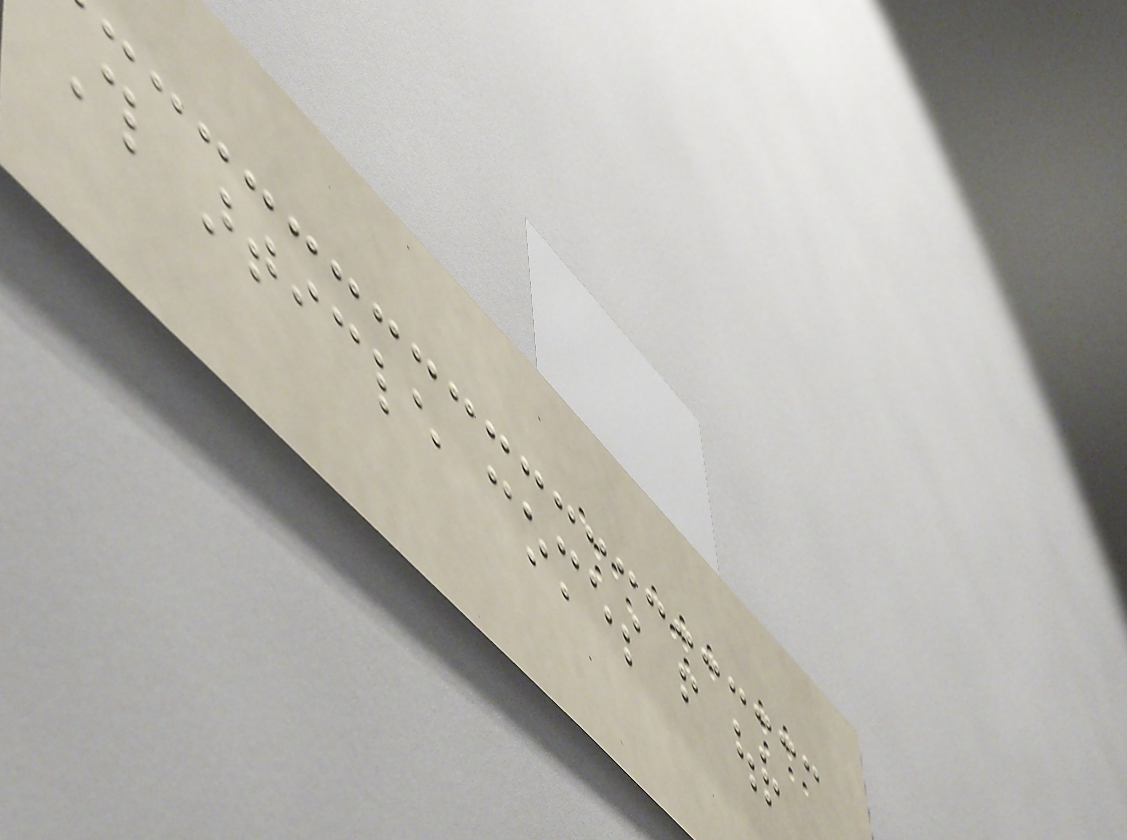This article comes from our
